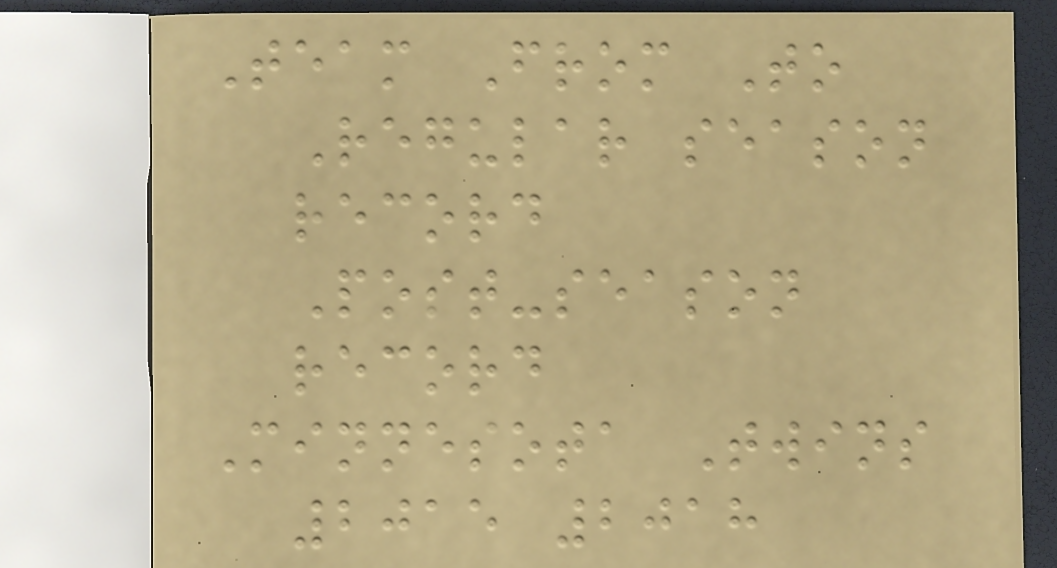Team From To
Regular season
record
Post-season
record
Minnesota Twins
2015 2018
